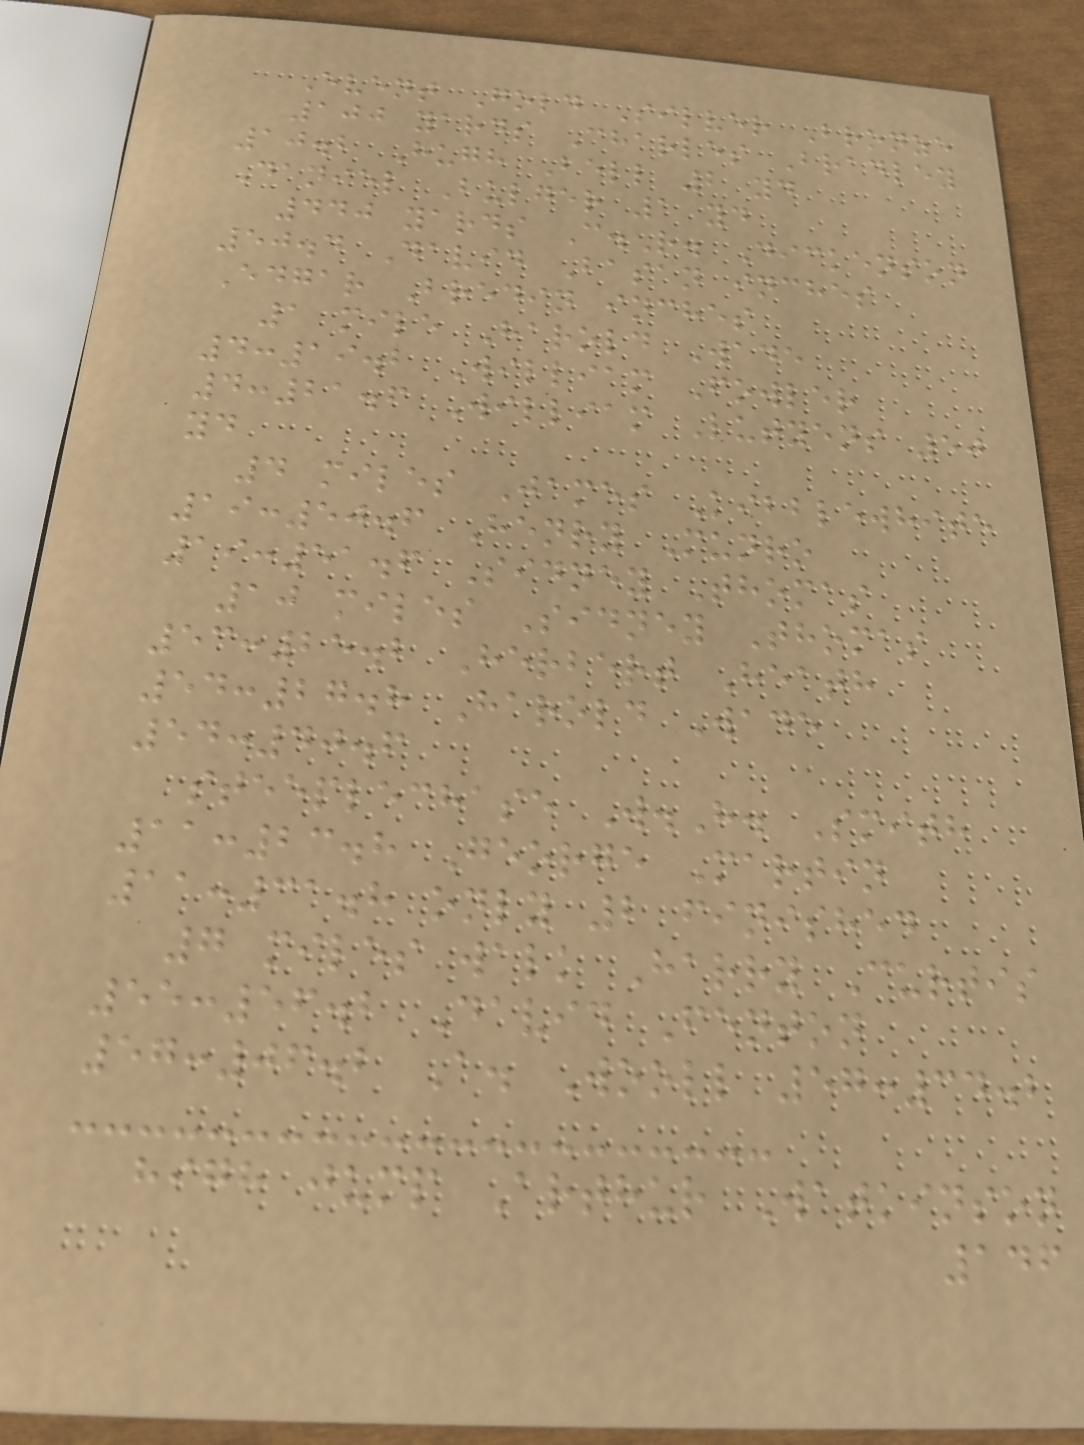Event Gold Silver Bronze
100 yards Charles Bradley
10.2 Hugh Bell 2 yd
Daniel Bulger 1 yd
440 yards C.R. Dickenson
50.4 David Basan inches
Edgar Bredin inches
1 mile Harold Wade
4:19.2 William Fowler
4:21.6 William Lutyens 50
yd
4 miles James Kibblewhite
19:50.6 Henry Munro
19:51.6 Sidney Thomas
10 miles Sidney Thomas
53:25.2 Herbert Heath
54:27.8 Harold Wade
54:40.6
steeplechase W.H. Smith
11:23.8 George Martin
11:31.8 only 2 finished
7 miles walk Harry Curtis
55:56.2 David Fenton
57:06.2 A. Wooll 57:34.2
high jump Arthur Watkinson
146
